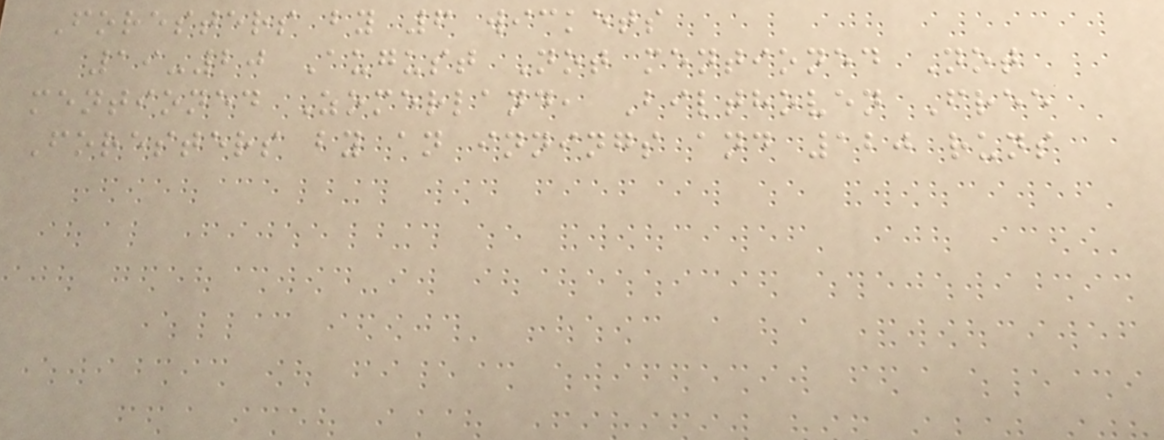Foresters by 6 wickets
19-20 August Not mentioned Not
mentioned Zomerland, Bilthoven Free
Foresters by an innings and 120 runs
